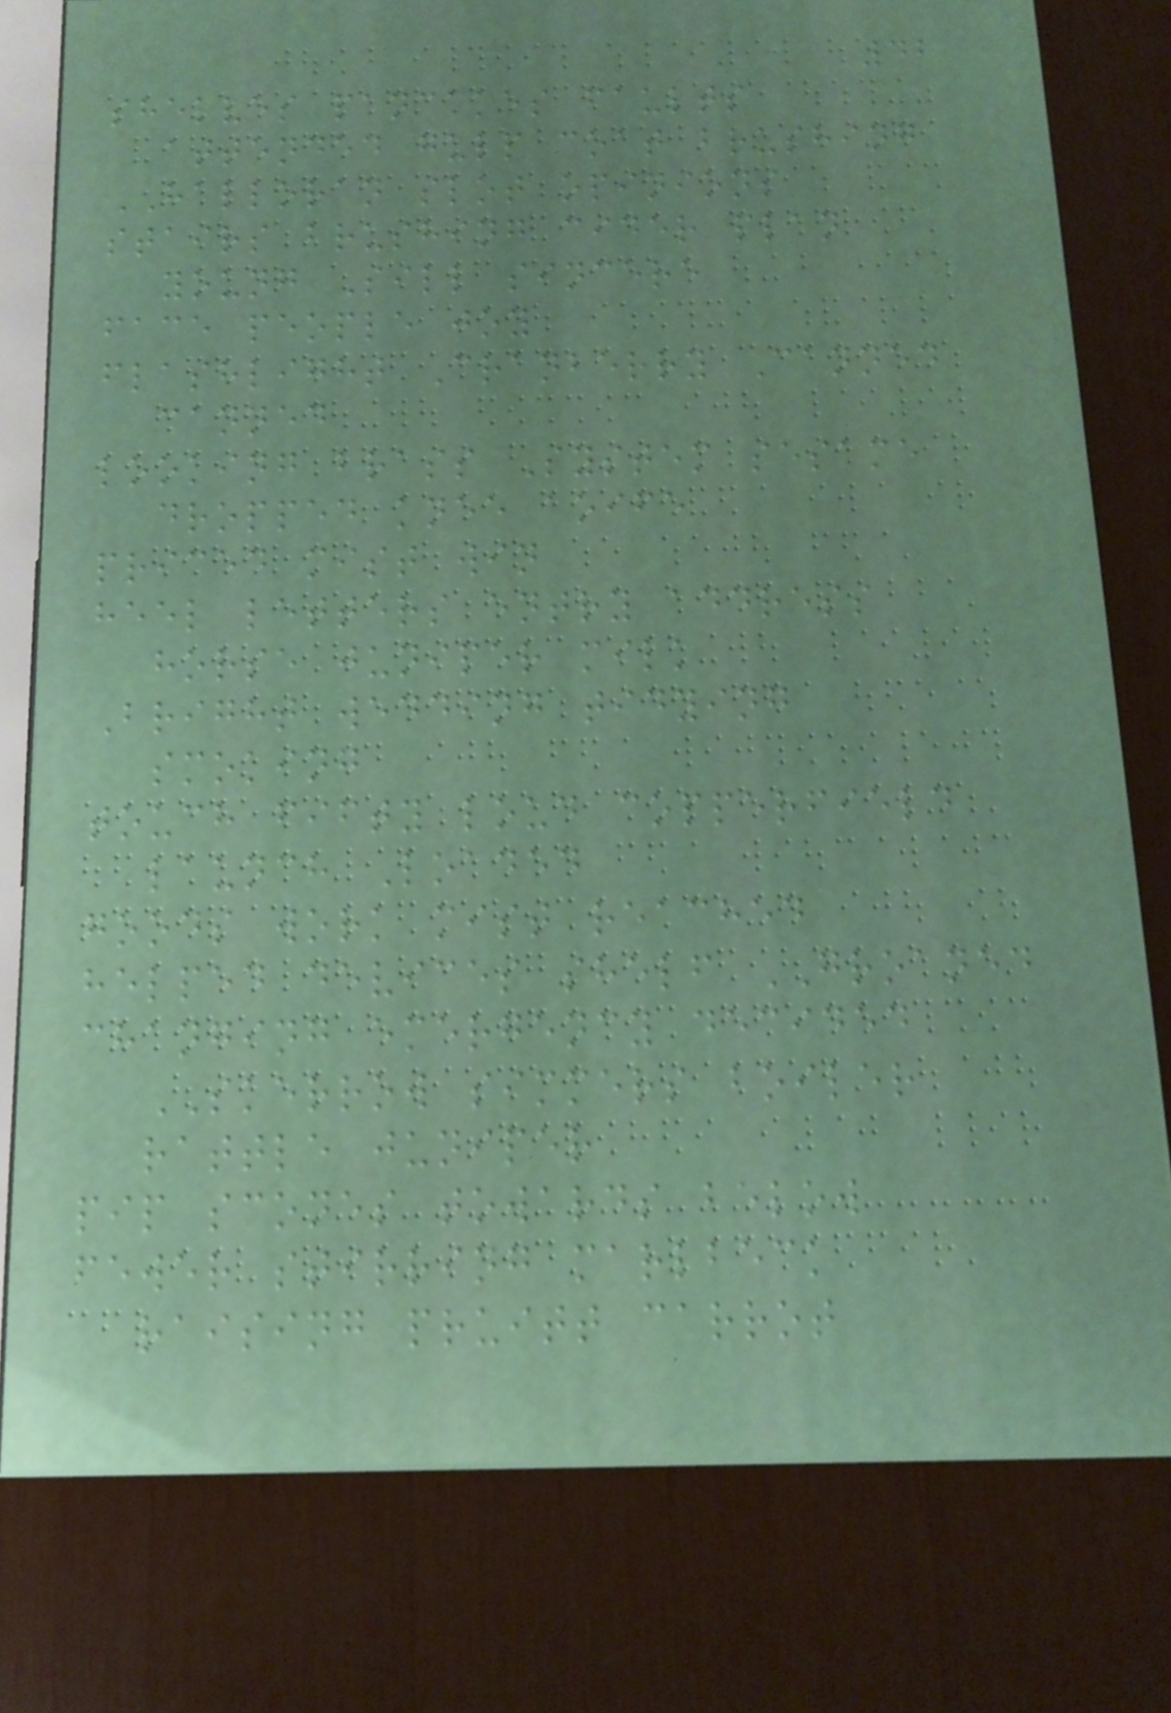42
shelves pancakes faults
attended gulp coat brushing
HALLORAN slot opinions
stairs brushing cider plan
young Sill sincere
face people joy
flashlight Cranberry Canned
canned
looking brass System sesame
dropped knee aoife
priced mist win
heel letters entry address
horse juniper milk
Bright wedding tidying
smoking
touch fifty loud copperfield
launch Loaded
goods work mist reached
helped devices shelf GROANED
changing emergency decided
SKERROW simmers boiler
rattle juniper
pip scones towards below
fewer stirring marlbeck
raising pruitt carrot
